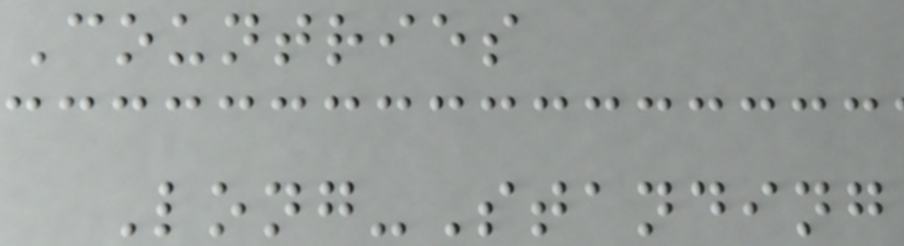Countries
Long-Standing
